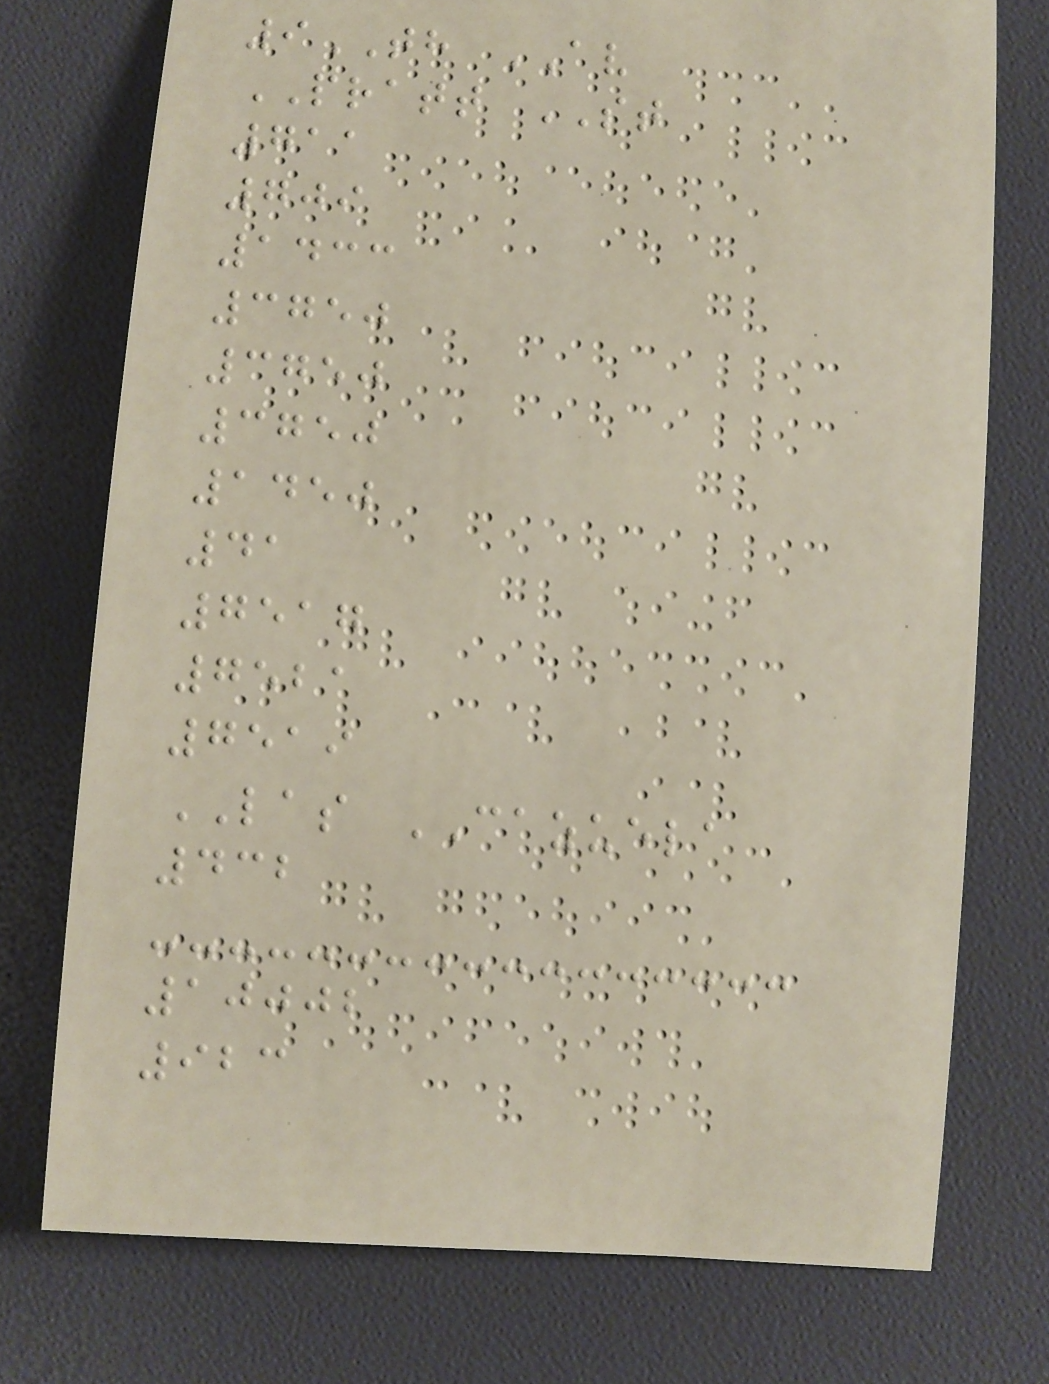9TH AV
PRATT ST
711
709
1433
3750
3750
3750
1450
41
7517
7521
7519
LAS CAZUELA
432
10002
923
